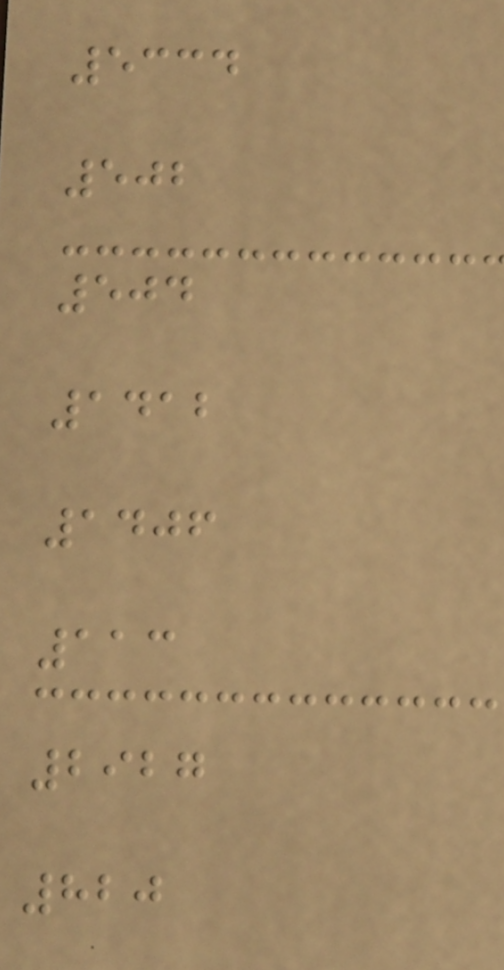5334
502
504
1412
1406
113
2927
820
